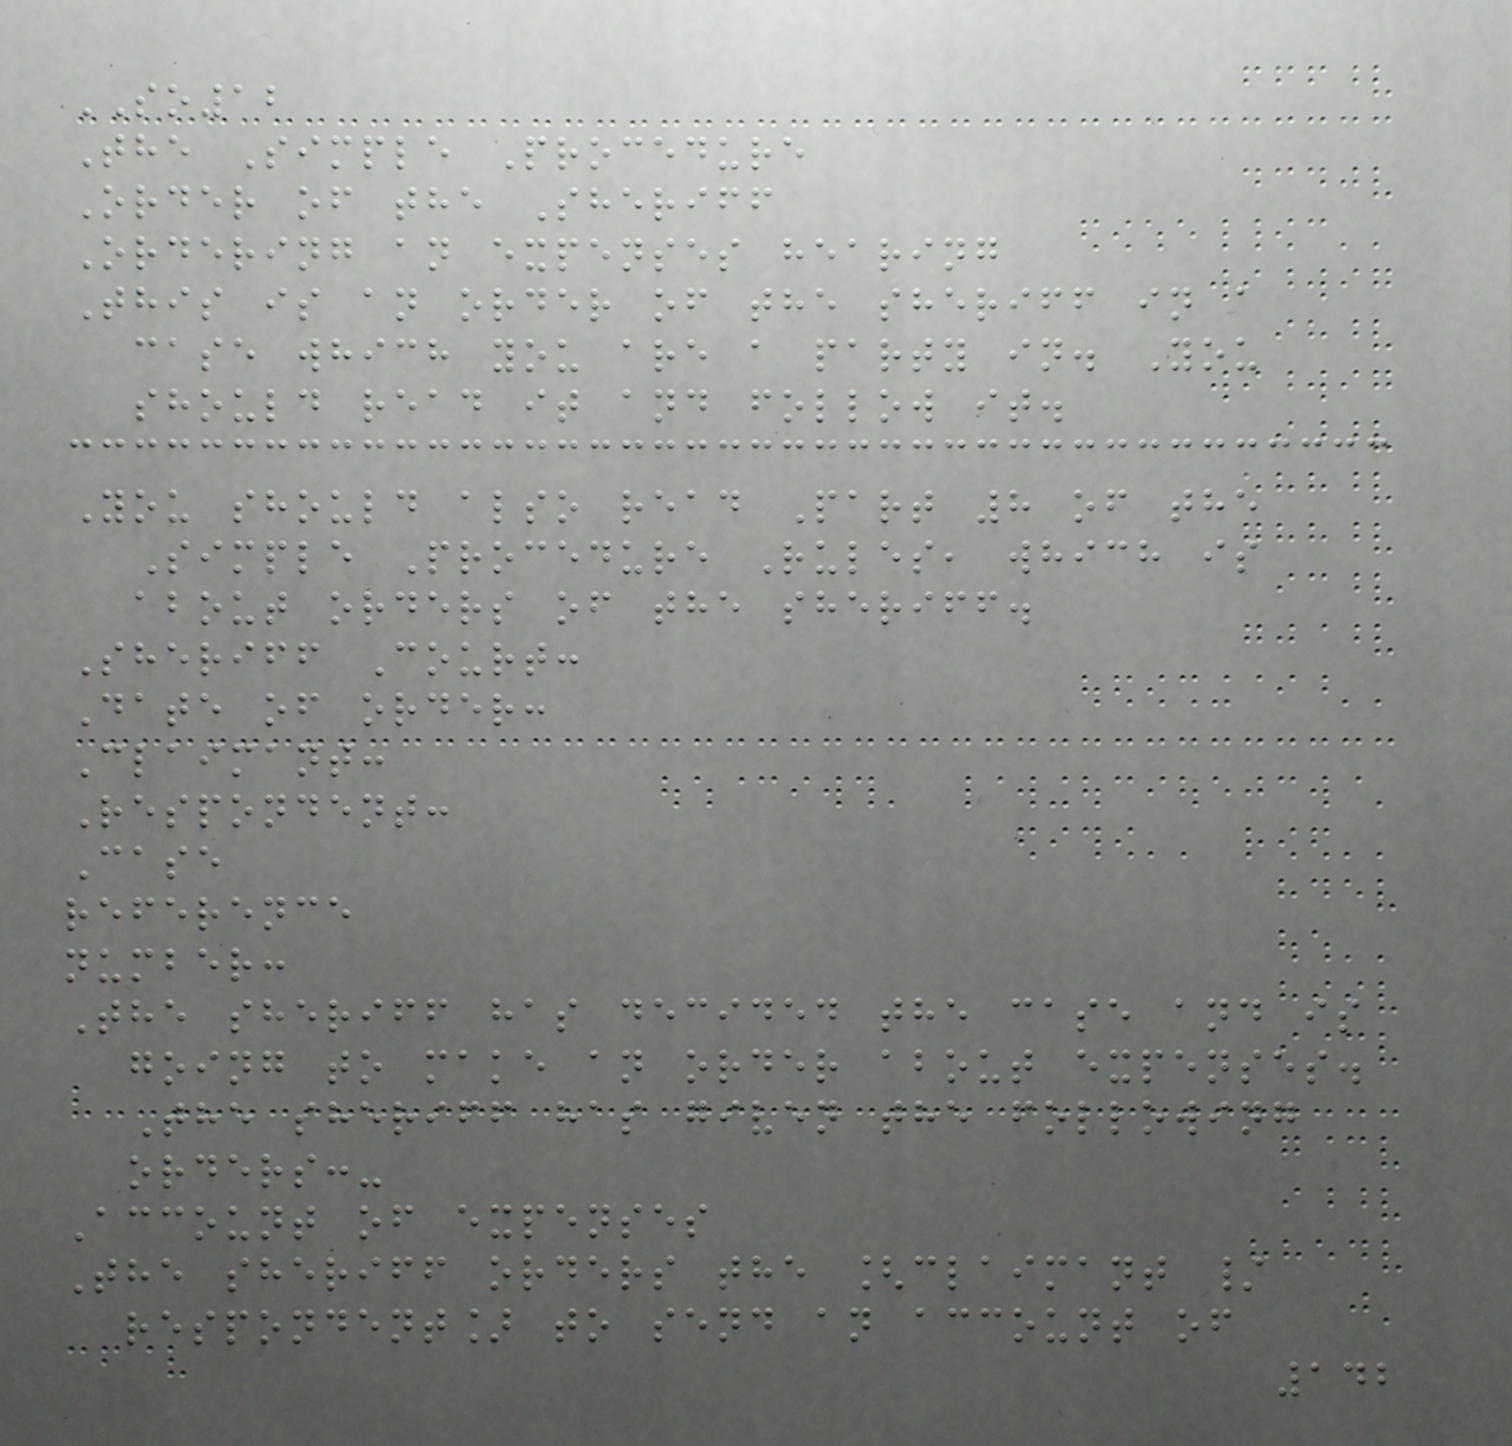SO12
The Simple Procedure
Order of the Sheriff
Ordering an expenses hearing
This is an order of the sheriff in a
case which you are a party in. You
should read it and follow it.
You should also read Part 8 of the
Simple Procedure Rules, which is
about orders of the sheriff.
Sheriff Court:
Date of order:
Claimant:
Respondent:
Case
reference
number:
The sheriff has decided the case and is
going to make an order about expenses.
The sheriff has given the following
orders:-
Account of expenses
The sheriff orders the [claimant /
respondent] to send an account of
142
